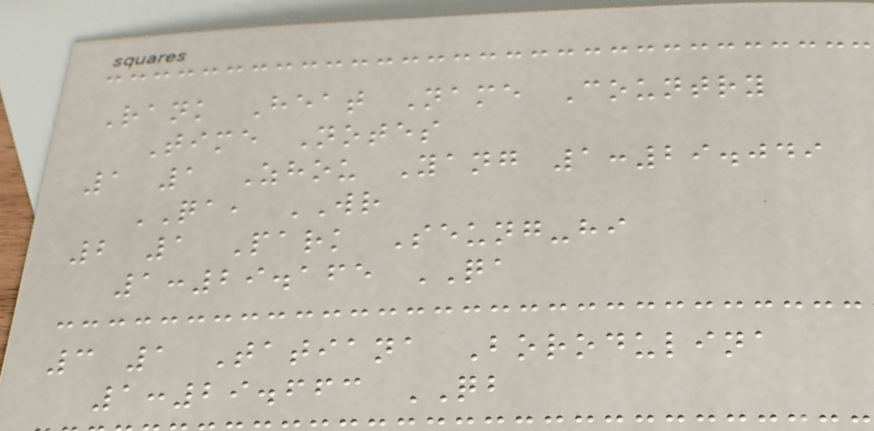Rank Heat Name Country
Time Notes
1 1 Zhou Yang 1:29.049
QA, WR
2 1 Park Seung-hi
1:29.165 QA
3 1 Tatiana Borodulina
1:29.663 QB
